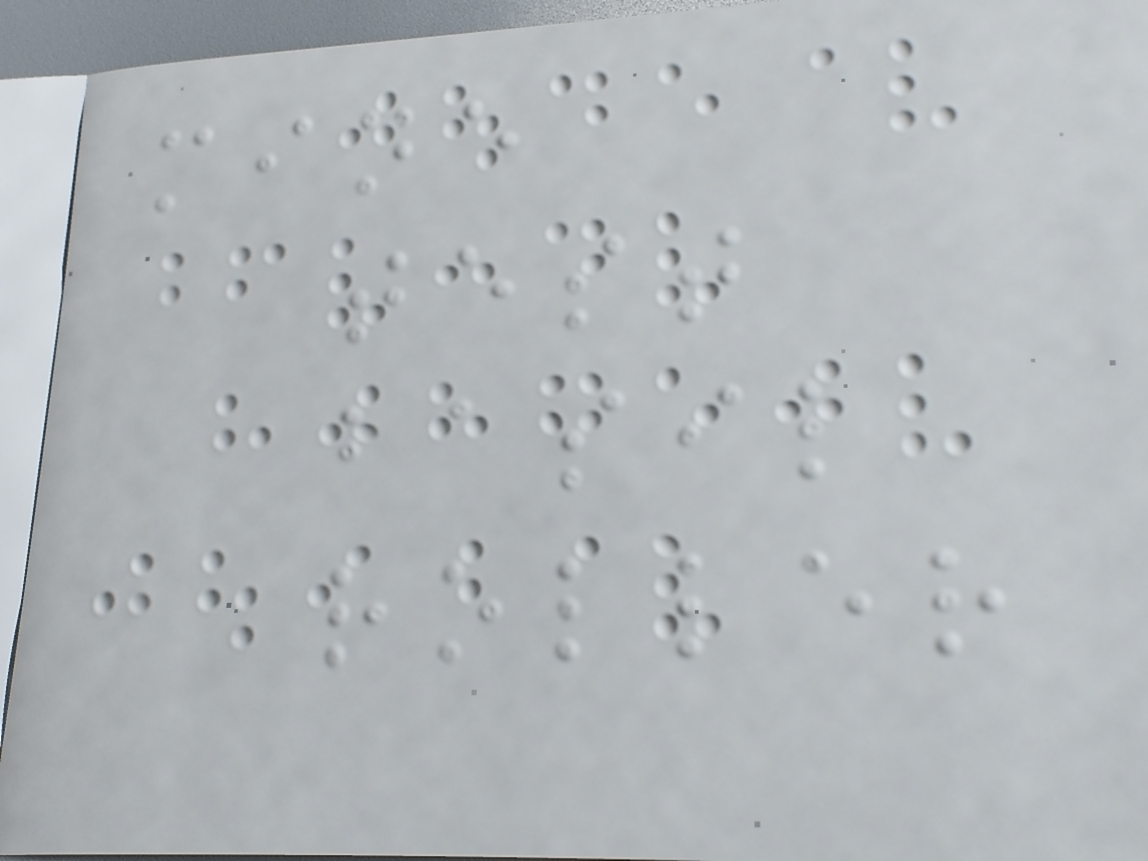mine
test
basil
roller
